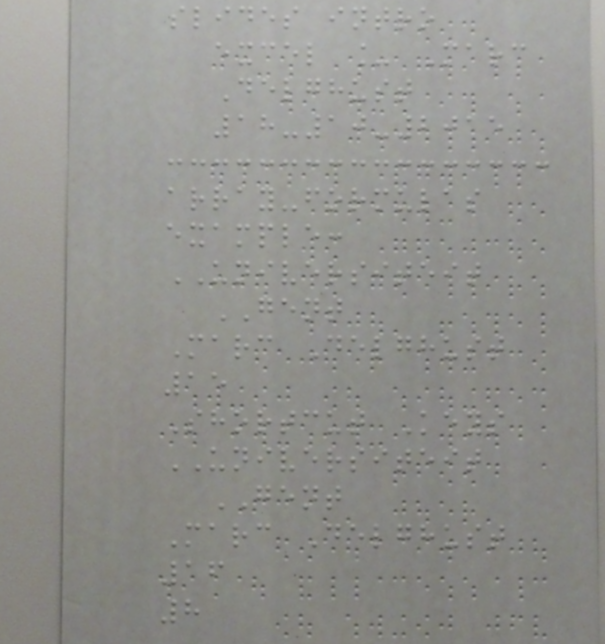slides intro
excel _ Marc
Delghust
18-10-2015
array-formulas
example:
UNIVERSITEIT
GENT
Marc Delghust
15
Shortcut Keys
UNIVERSITEIT
GENT
Marc Delghust
16
8
